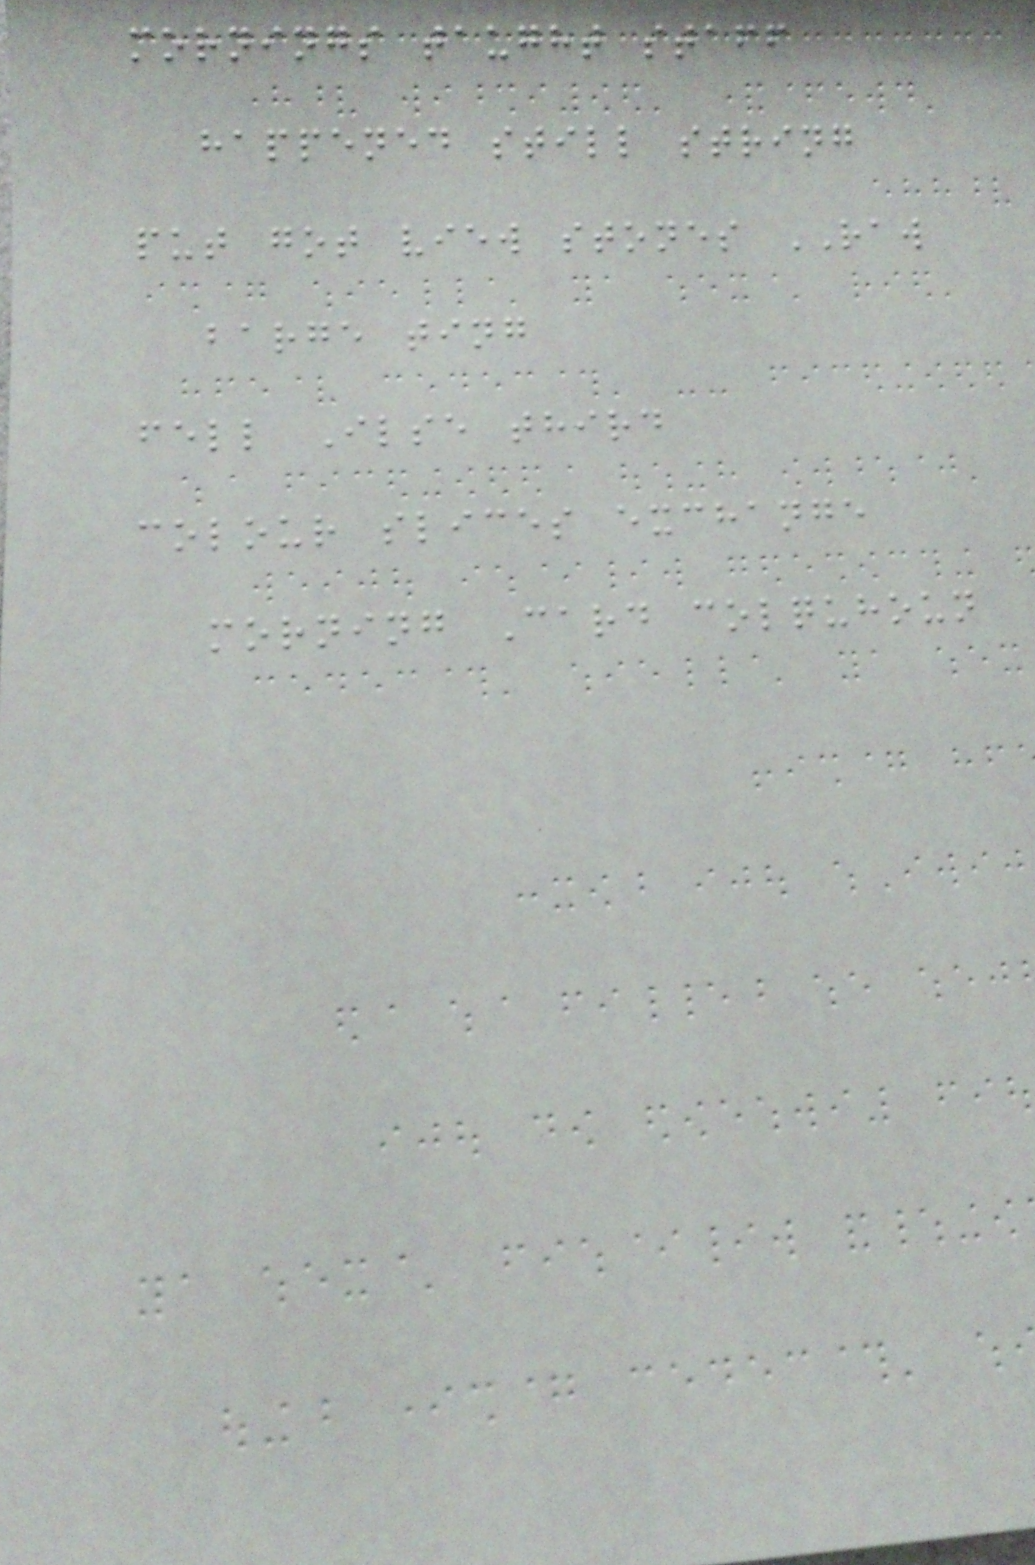mornings taught staff
happened still string
put got view stones RAW
barge ting
fell Ilse third
colour slices exchange
morning Card colquhoun
